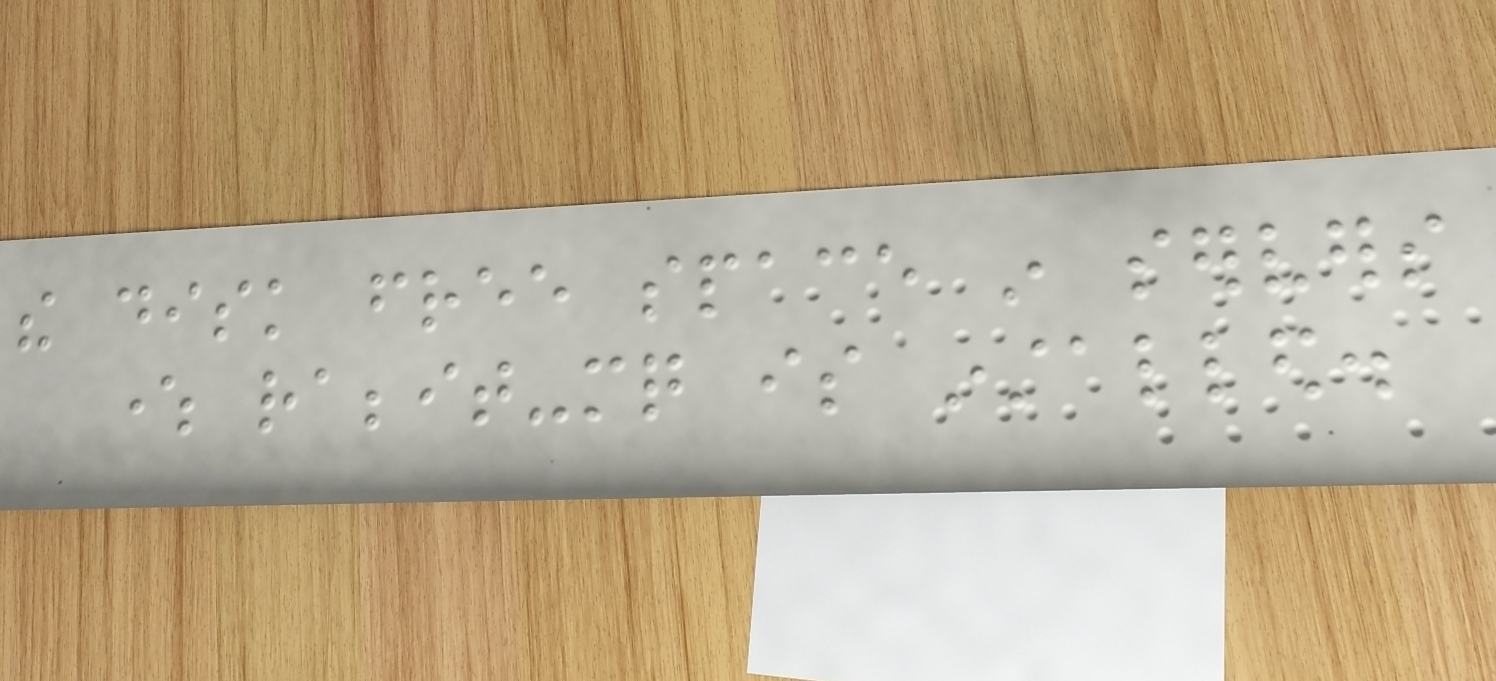the disk free space in servers
where rabbit-mq is installed.
